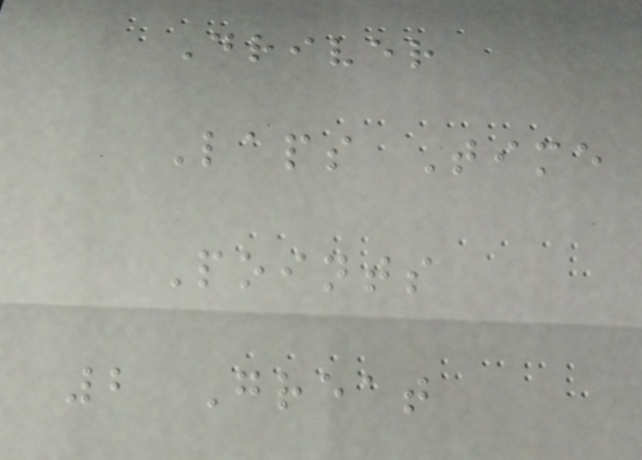Driver
Laps Time
Points
2 Great
